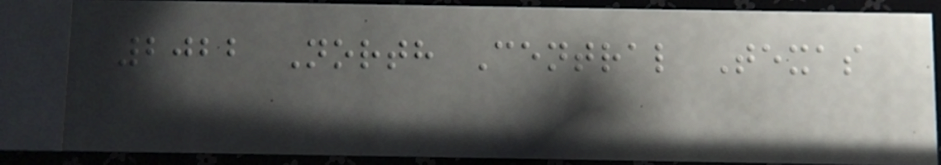2022 North Central Texas
